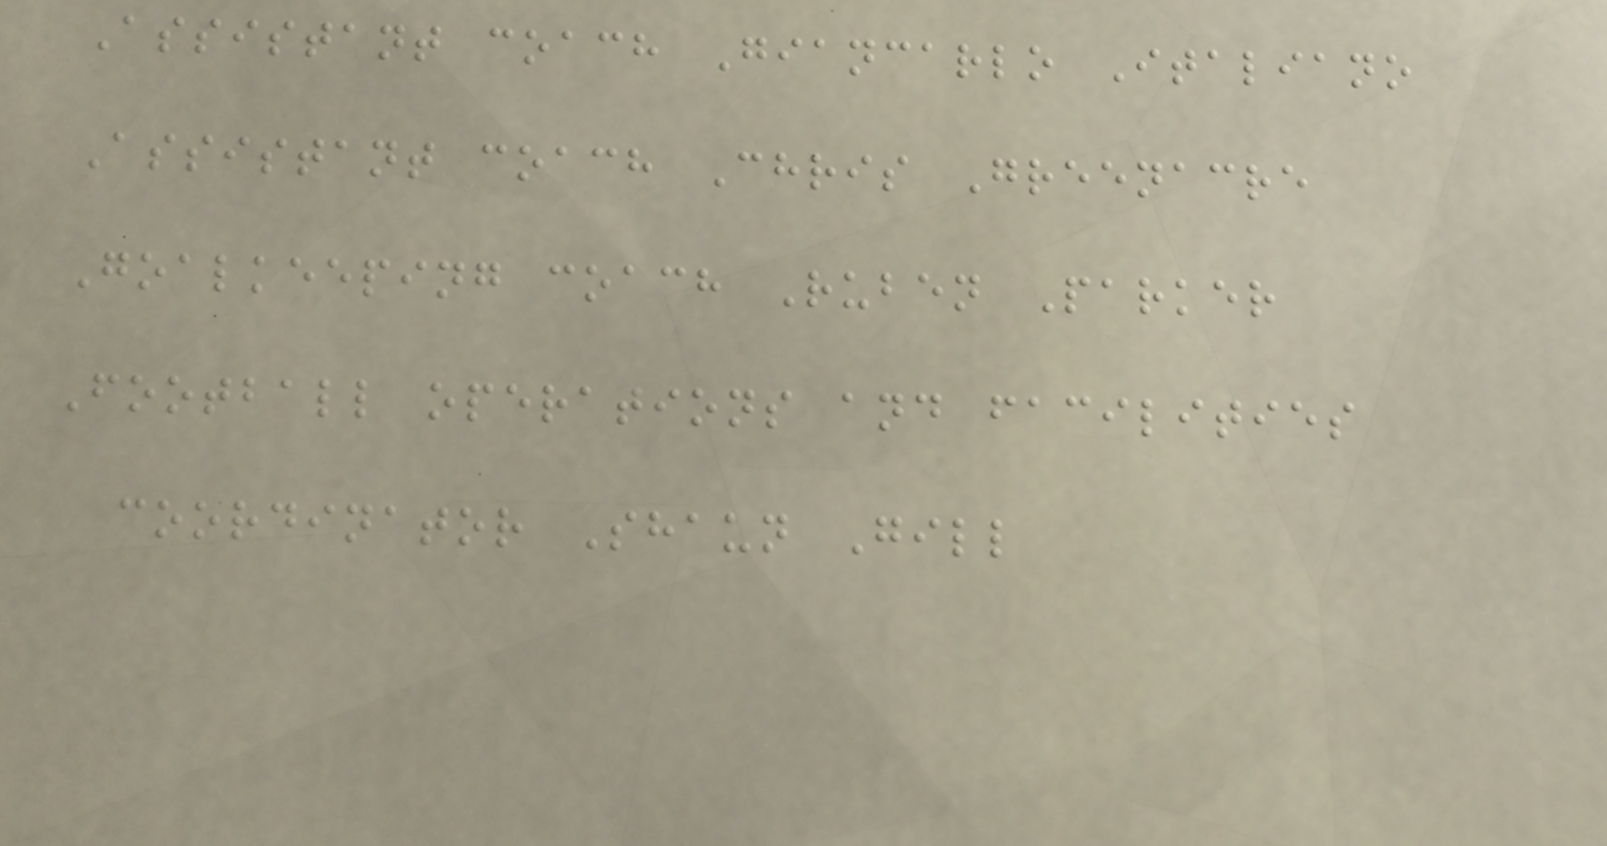Assistant coach Giancarlo Italiano
Assistant coach Chris Greenacre
Goalkeeping coach Ruben Parker
Football operations and facilities
coordinator Shaun Gill
